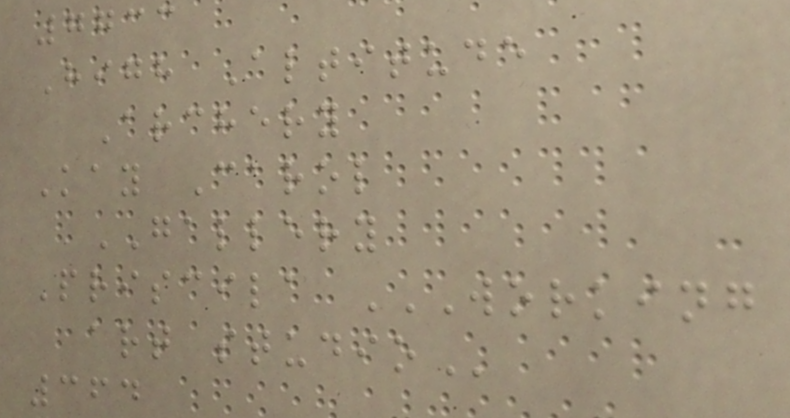7733
High Altitude
Archery
Kay Carol
GALLERY
Priscila WORKING
ART STUDIO
364
